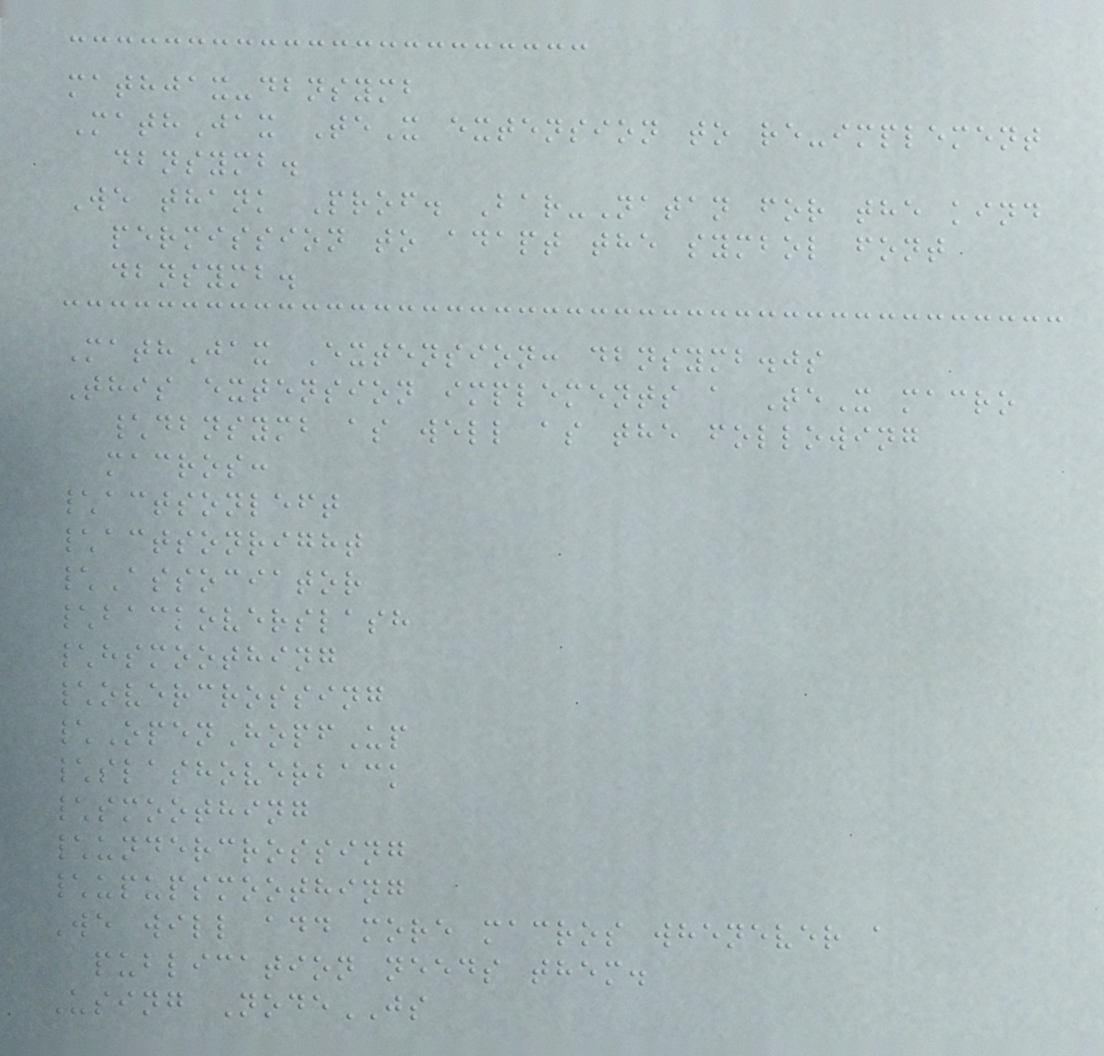mathjax-dbnsymb
MathJax TeX extension to re-implement
dbnsymb.
We thank Prof. Bar-Natan for the kind
permission to adapt the symbol font
dbnsymb.
MathJax Extension: dbnsymb.js
This extension implements a TeX macro
\dbnsymb as well as the following
macros:
\actsonleft
\actsonright
\Associator
\backoverslash
\hsmoothing
\overcrossing
\OpenHopfUp
\slashoverback
\smoothing
\undercrossing
\upupsmoothing
We will add more macros whenever a
publication needs them.
Using NodeJS
